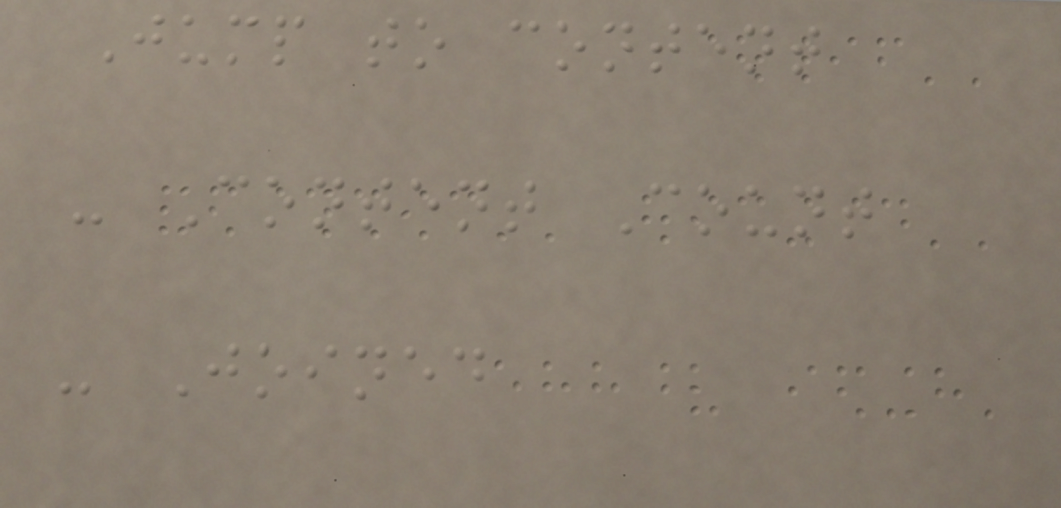Jump to content
- Content Count
- Joined
